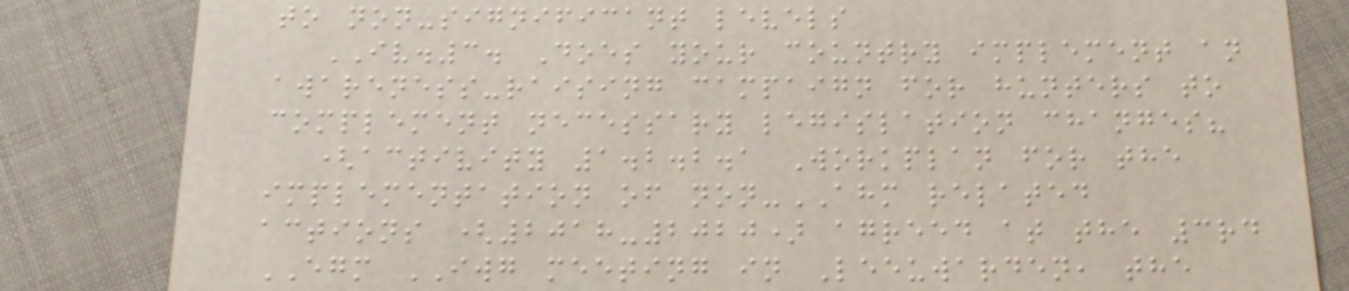to non-significant levels
IV.3. Does your country implement an
awareness-raising campaign for hunters to
complement necessary legislation changes?
(activity 1.2.2.1 Workplan for the
implementation of non-AHM related
actions (2018-2020) agreed at the 3rd
EGM IWG meeting in Leeuwarden, the
